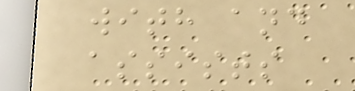with and
assists
